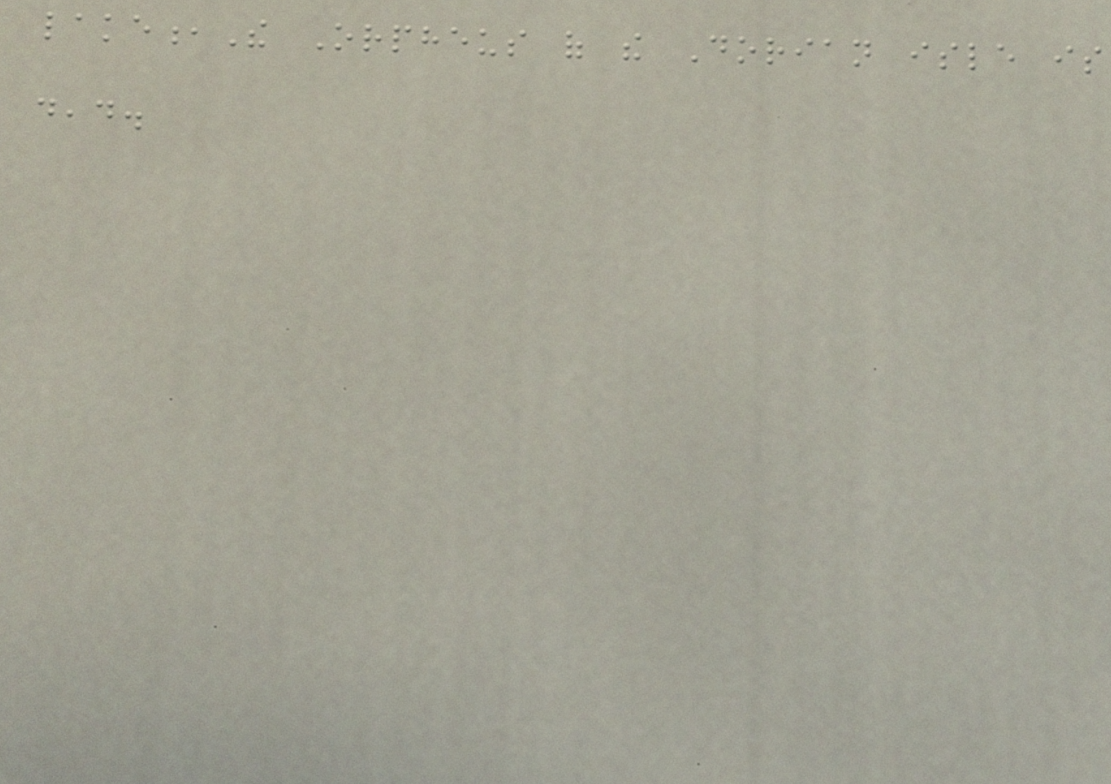lake,The Orpheus of the Dorian isle is
dead.
